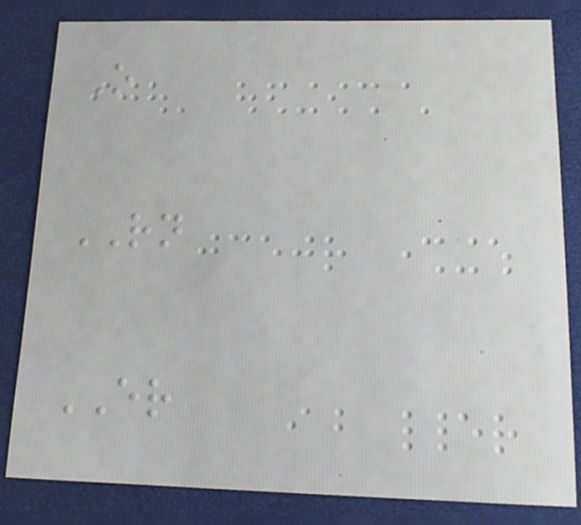O
RN
ER
